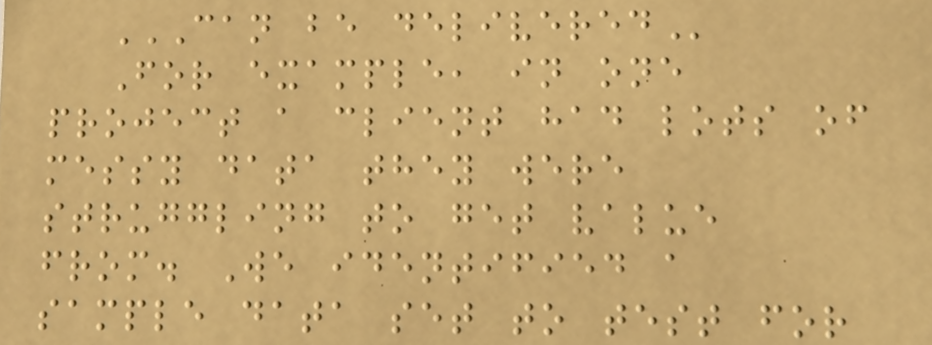CAN BE DELIVERED
For example, in one
project a client had lots of
messy data they were
struggling to get value
from. We identified a
sample data set to test for
